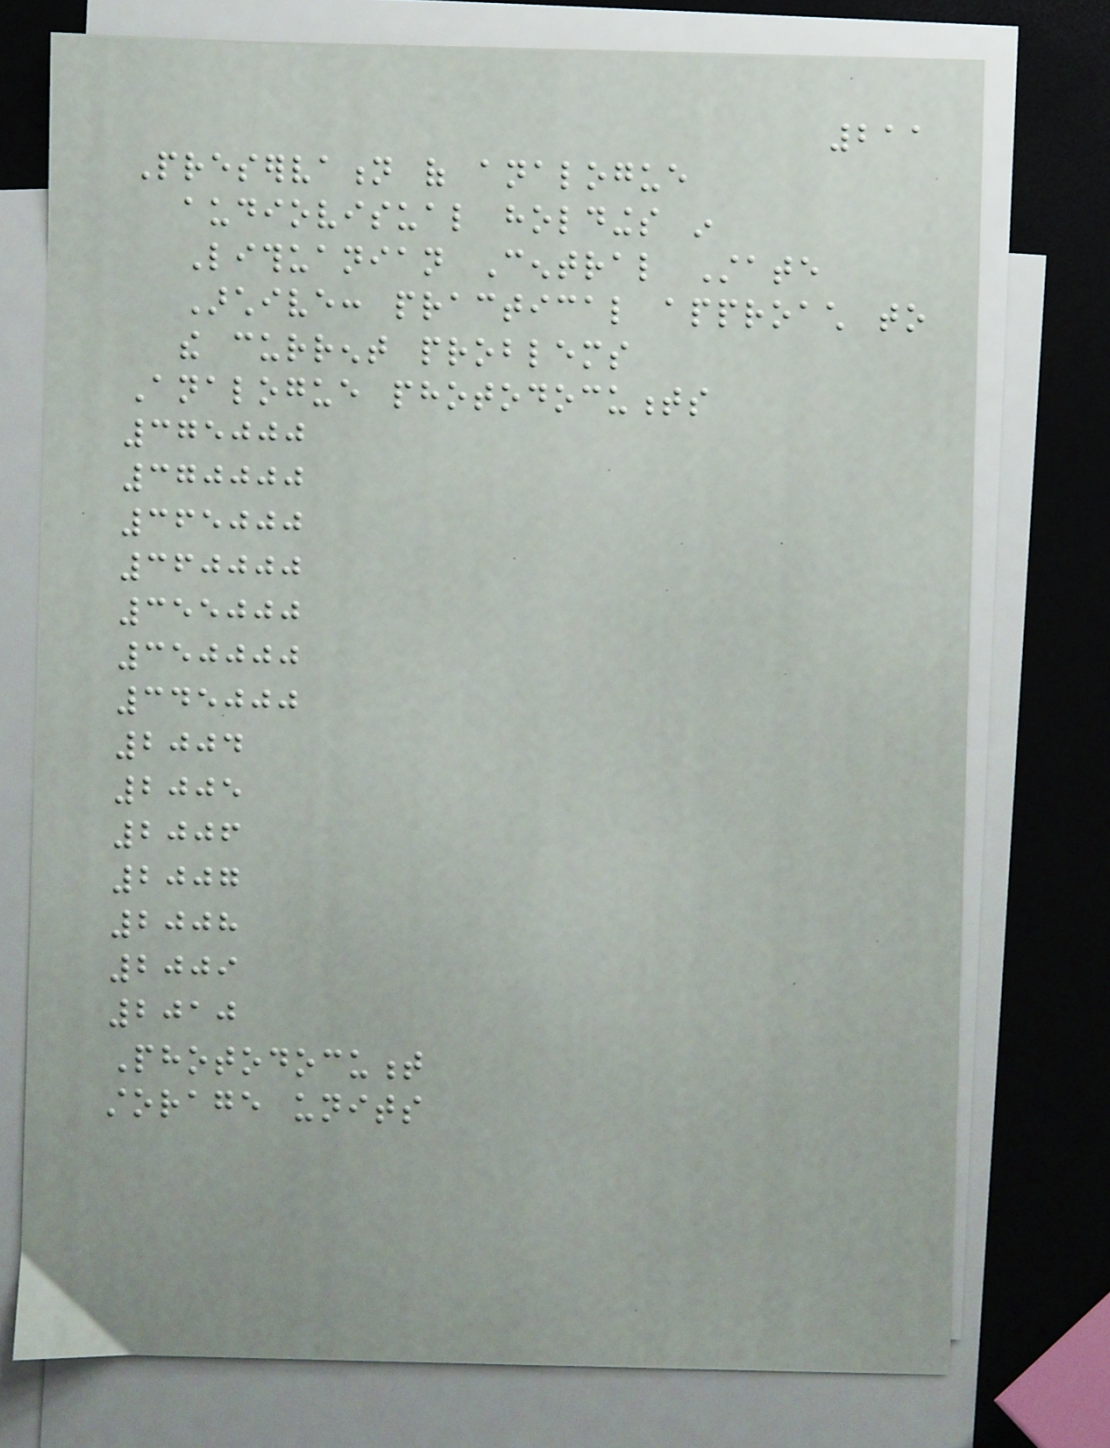211
Preservation of analogue
audiovisual holdings in
Lithuanian Central State
Archive: practical approach to
the current problems
Analogue photodocuments
375000
370000
365000
360000
355000
350000
345000
2004
2005
2006
2007
2008
2009
2010
Photodocument
storage units
